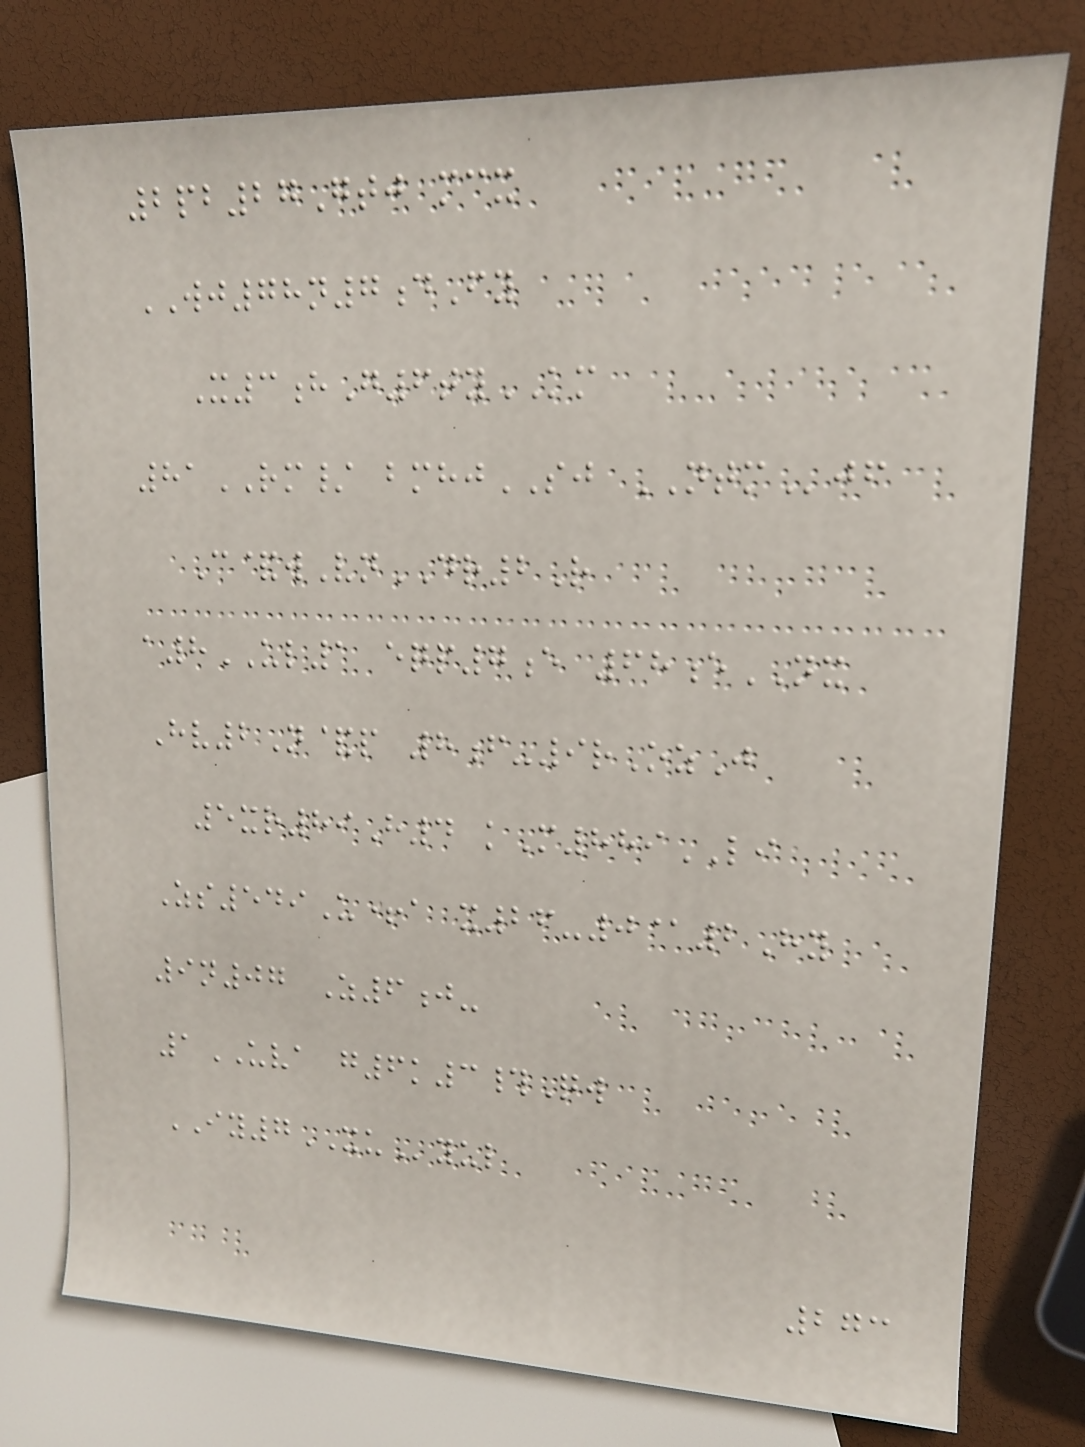2pb27Gtj mcx
WJ78n7dFy
X3hG6tyKM
81RM/ bmhjSJ NTMjf
C&wVnDR2R
a8UL1 eqp7e 68eNX
Hv2N&p 8f-9rOzJ
5xr89H4 kM889LI
Zs549U+a x26-0@2Hy
9n07 Z6j-
1UVA g6k3#Qw
IY7XUyul
273
